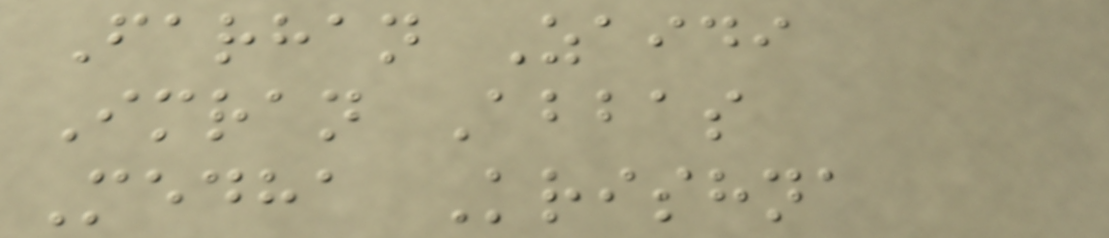Farhan Zaidi
Imran Abbas
Medha Krishna
